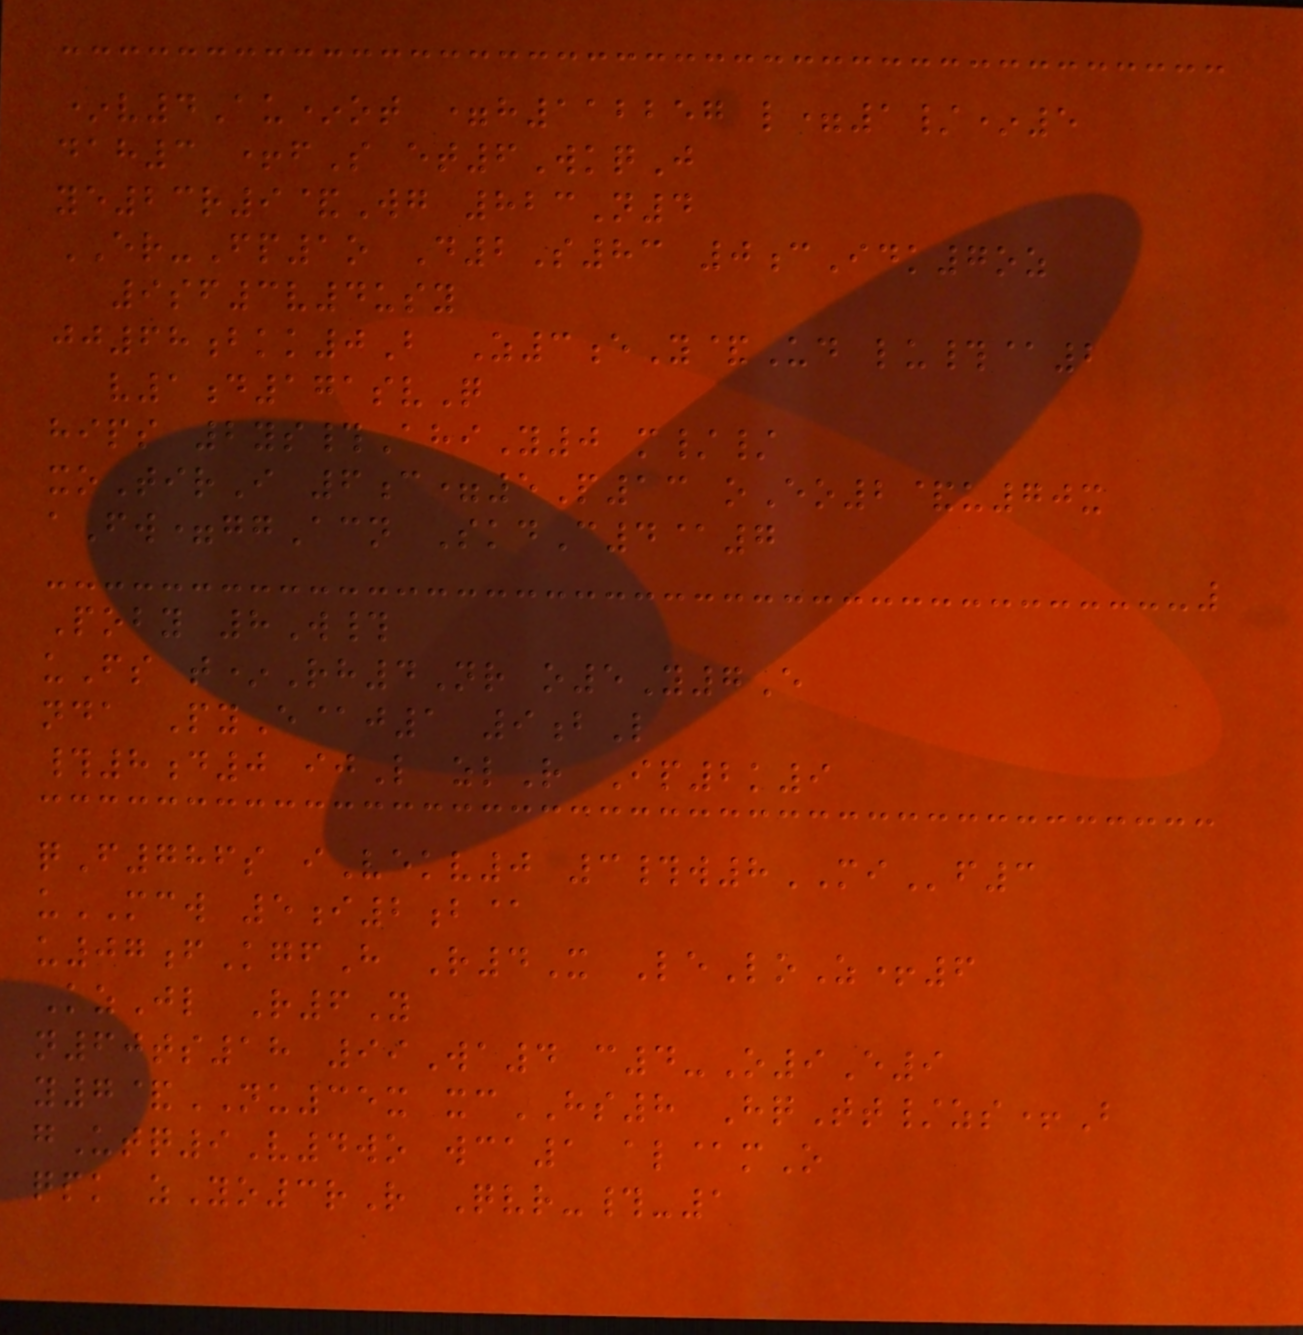*v4Au*ot =h112257 l=1/*5
dah3 +fS et6WkqJ
ye23r9&Wg 823N4
ER-Fp1o D2S83 0cIdk7oz
9sf3v4usy
jj68bkk0B Z3eY&Ud lu#@2
v1d171svQ
hips 2ys#AhiY0 m//
xoTirI 6c=5P13 oEo2&u70x
aFw=ggAcn SkdC4@7
Poby 8W#
uFs t*Rh4Nr o5Y7E
nda PyE@j1 9bL
#8d0 ijL zlR Ip2k9
qF786s iVekv0 3#w8MIf3
uMCW 5i2b@
u07fKgfH R4X LeLoZ+6
KzJl R6Y
n60ts18 99Wa4 c4-O9E9
y7&NU35x xcHS8 HqTt/zs+B
gUtq9V4wo wca1 al@mO
qpk zYo3rR Qvr-#-1
